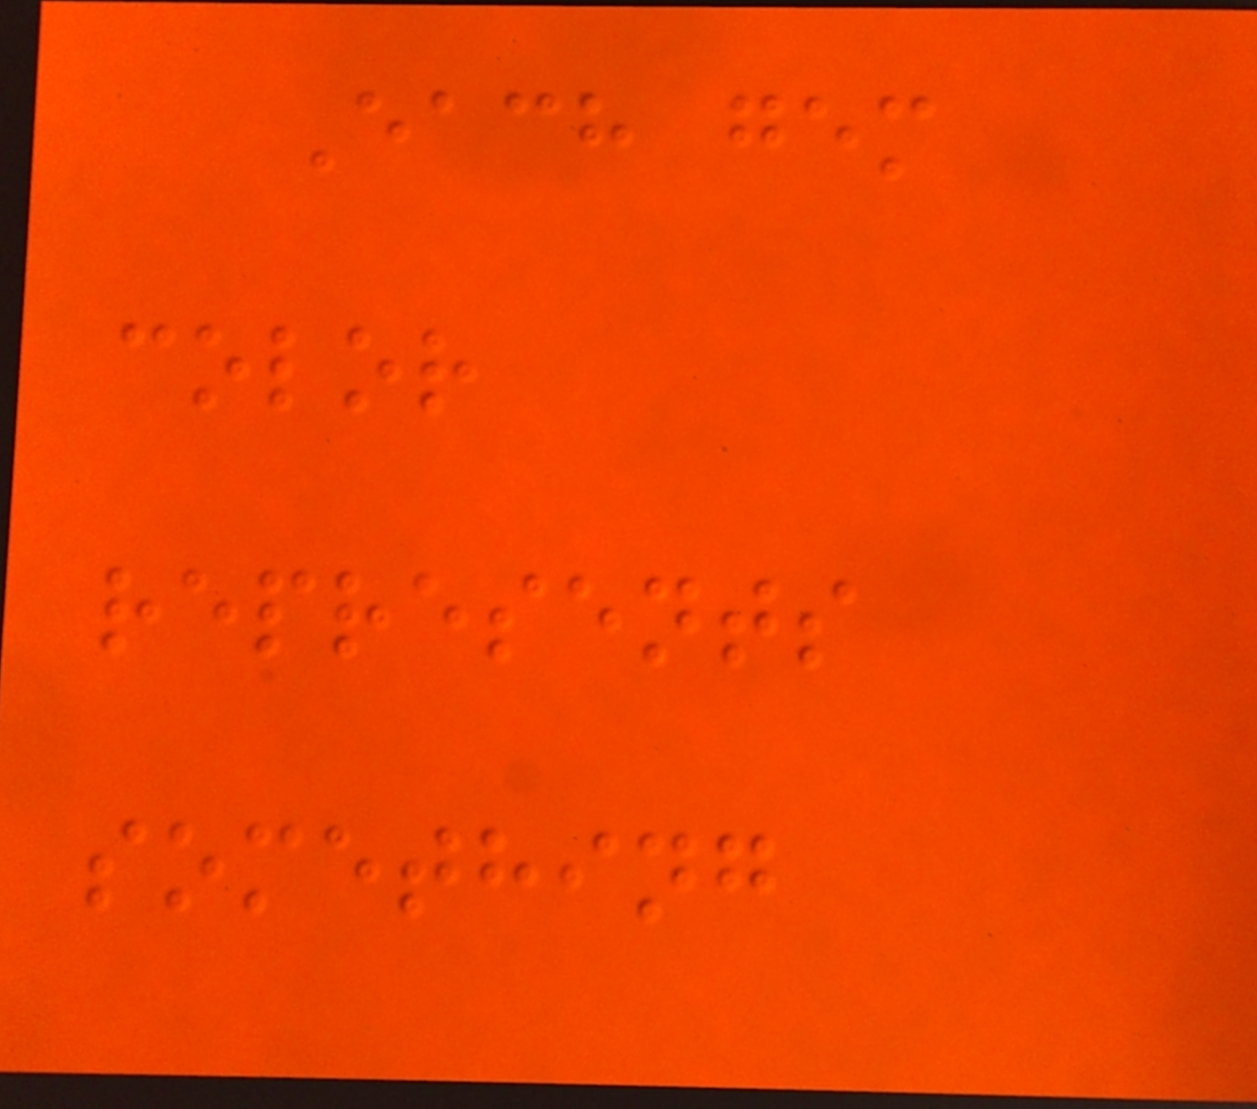Each gem
color
represents
something
